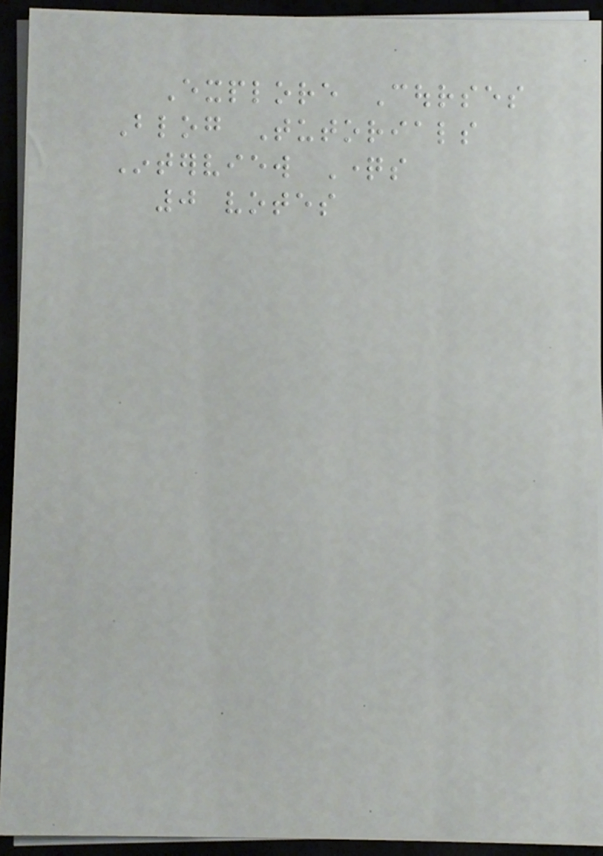Explore Courses
Blog Tutorials
Interview Questions
0 votes
